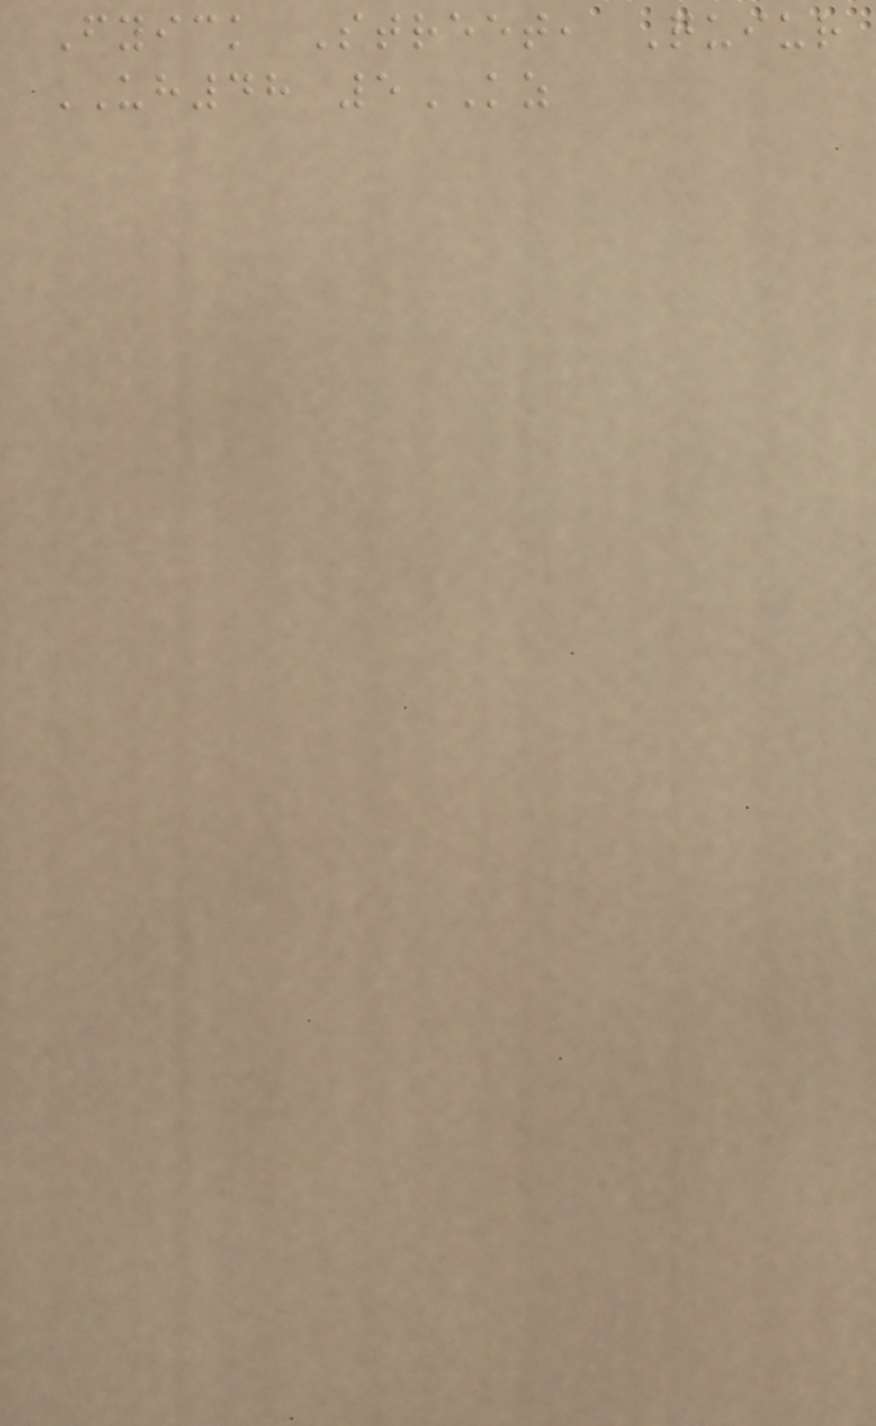Fyick Street, Quiur
UH48 5KZ
